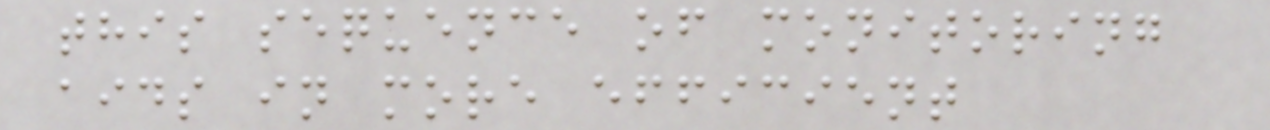this sequence of monitoring
aids in more efficient
